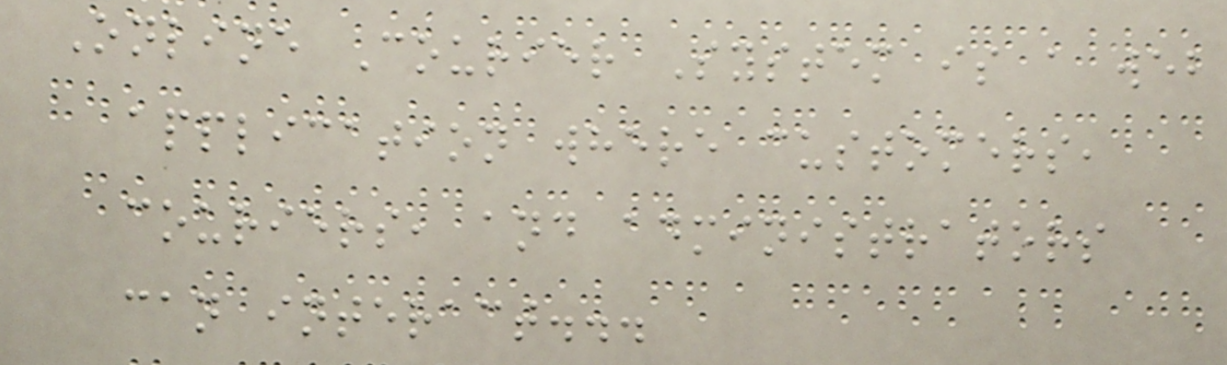Online Courier System is a web
application where customers,
couriers, and administrators
can interact...
